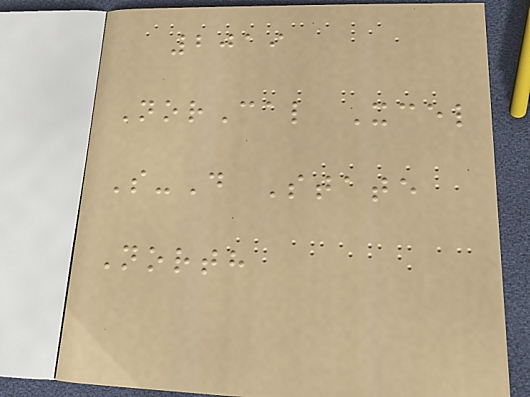2019
NorCal Xcel
S-D State
North
